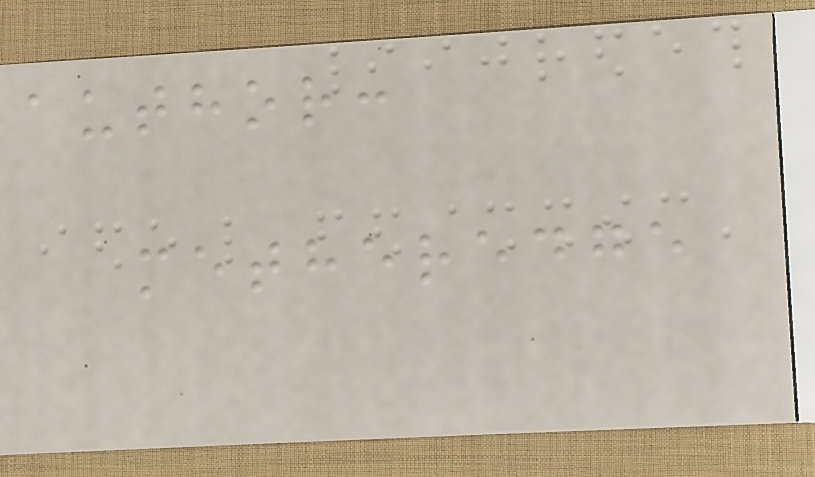author:
metheredge
